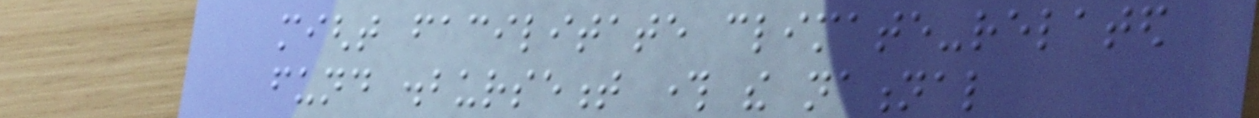might facilitate climate-related
fund disbursement through the national
